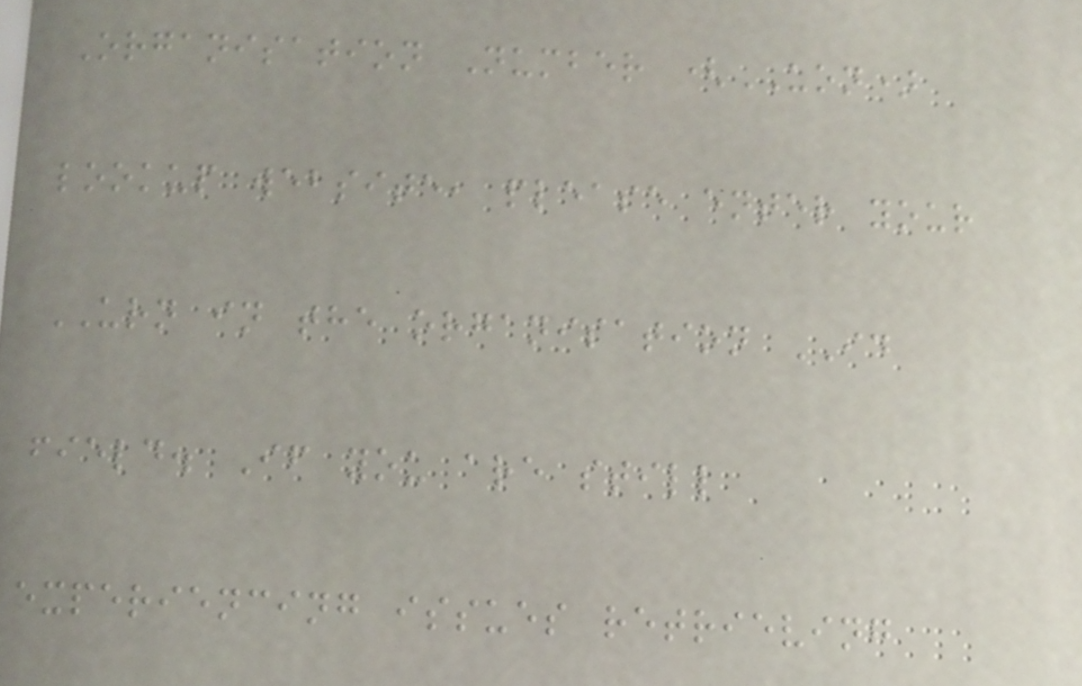Organisation Number (UON)
lookup website, please enter your
URN in the organisation ID
field. If you are still
experiencing issues retrieving
